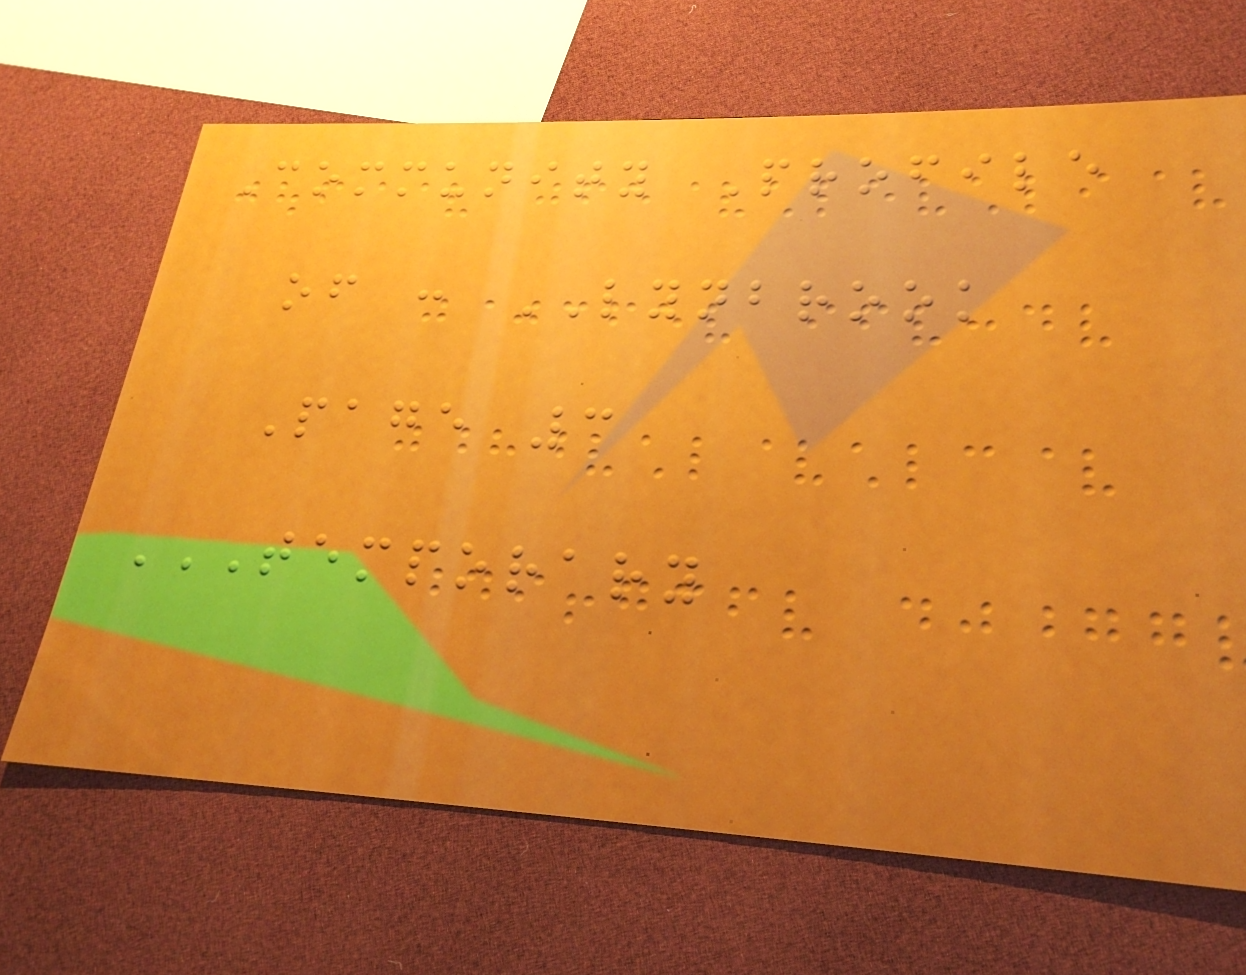Community Profile
of : LYNBROOK
Page 3
TEMPORARY
